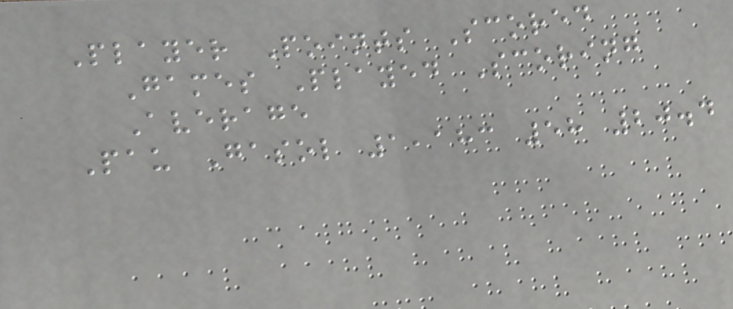Player Points Scored
Games Played Scoring
Average
Pau Gasol 1,183 58 20.4
